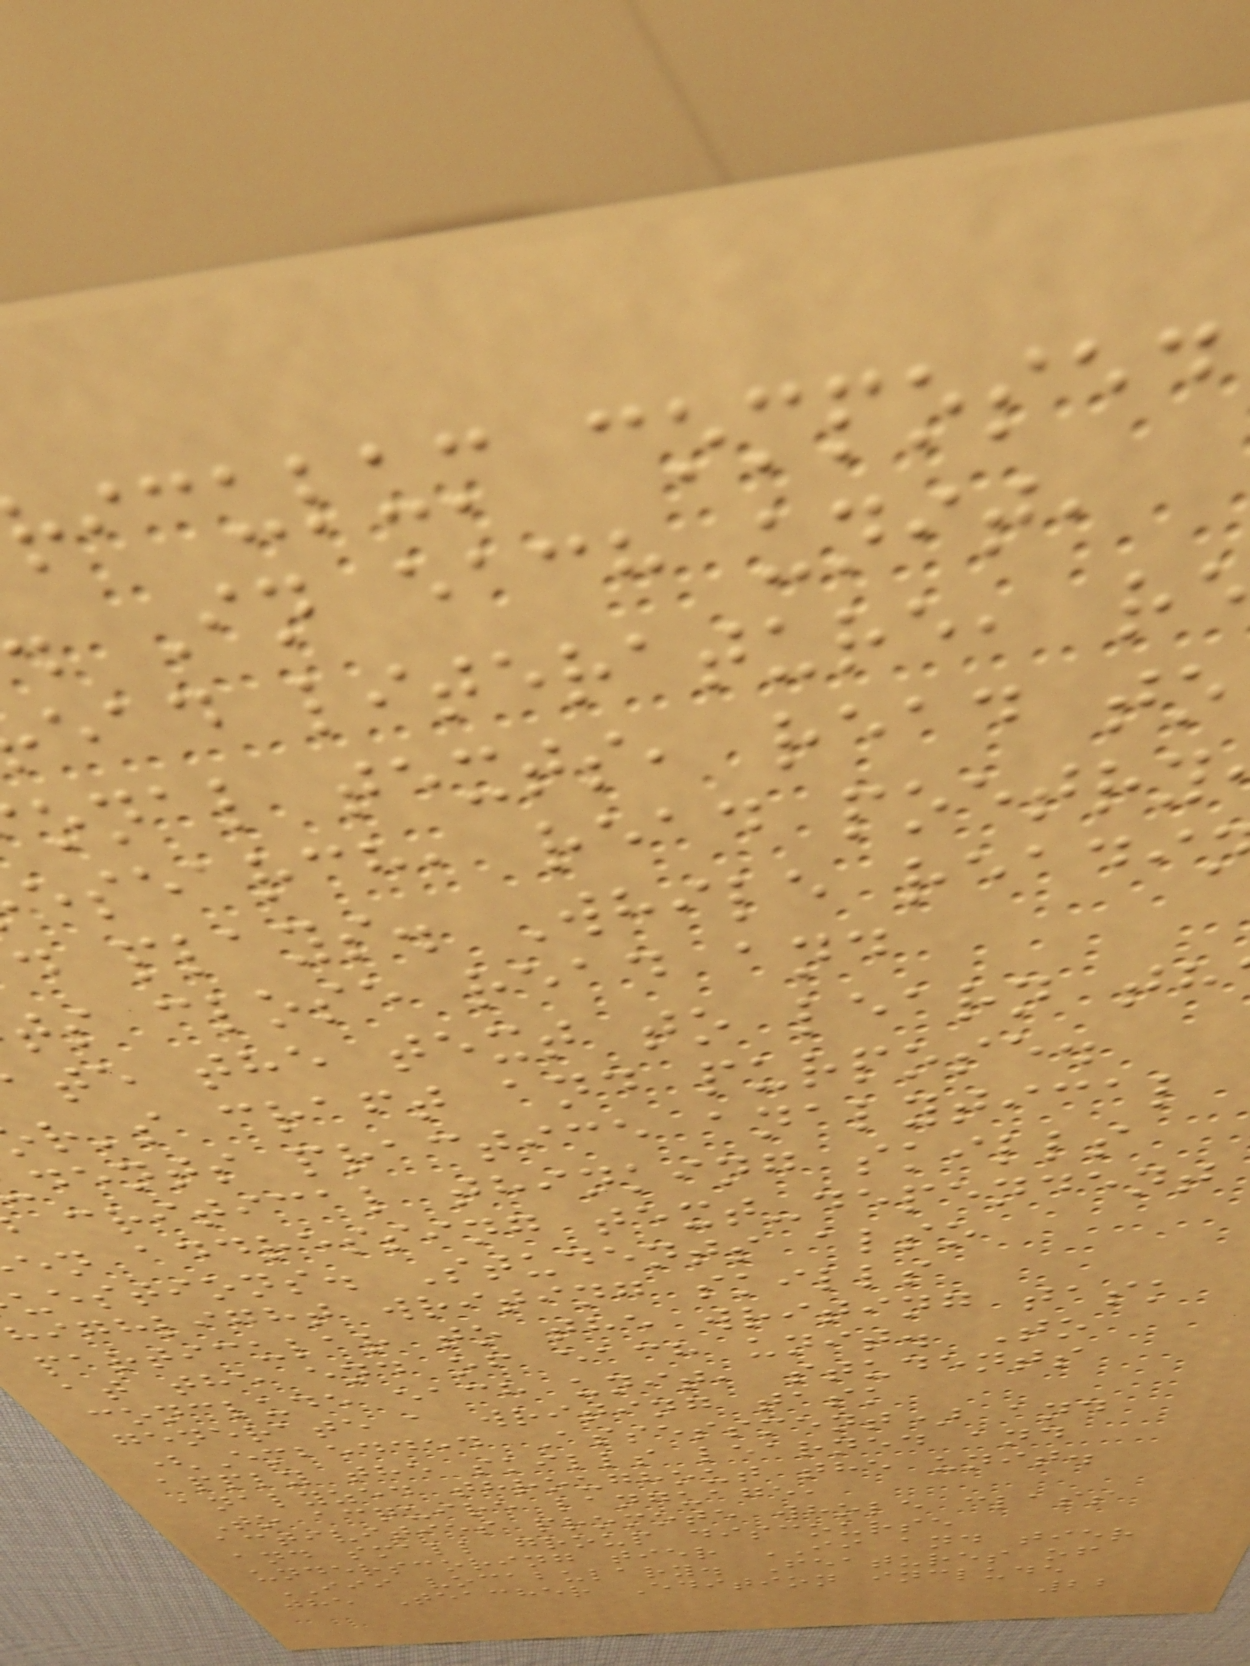iculum composed
In each unit,
ead literature, r
onal texts, read to
esearch, read poetry
d plays. While readi
ts close read and
te the text to learn th
r's craft and purpose.
dents practice analytical
critical thinking skills
en addressing text-dependent
uestions. Students also
highlight writing skills
particular to the writing task
at the end of each unit. To
conclude each unit, students
generate a writing task
(Embedded Assessment) and
apply the skills learned and
analyzed throughout the unit.
To acquire language,
activities promote whole class
and small group discourse
underscoring tier II and tier
III vocabulary. Features of
the Teacher Edition include
22
